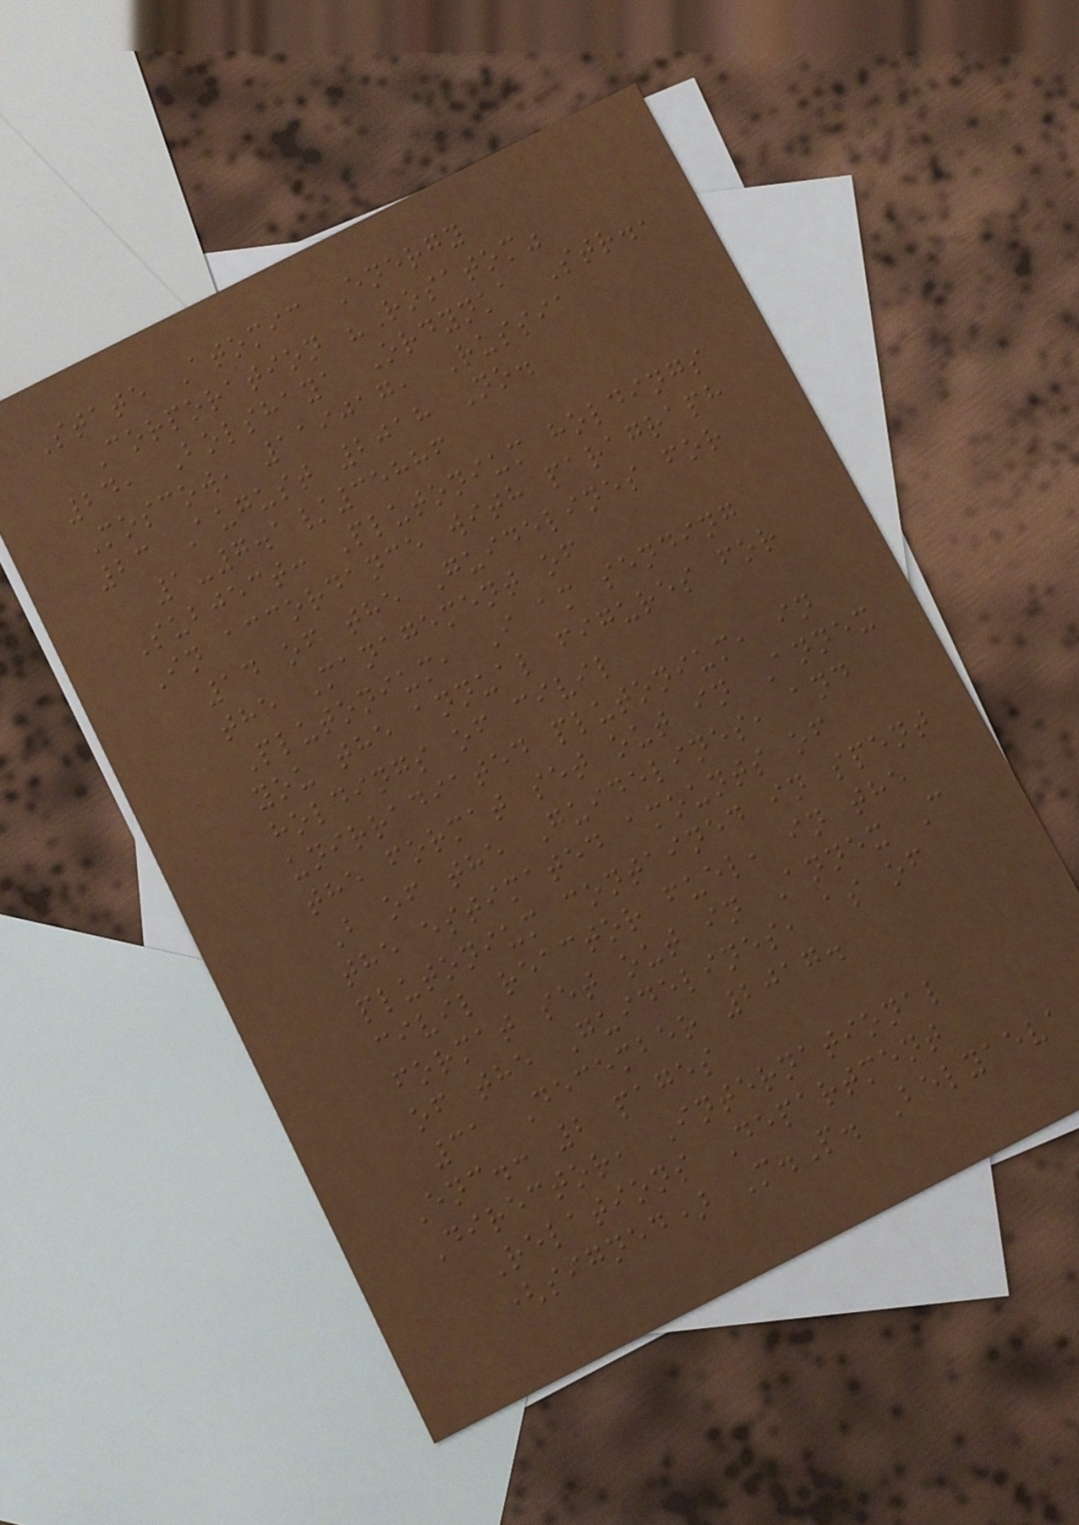State Atomic Energy
Corporation "Rosatom"
24, Bolshaya Ordynka Str.,
Moscow, 119017, Russia
23 August 2018 No.
1-7.1/35886
Subject: Plutonium holdings
In accordance with paragraph
14 of the Guidelines for
the Management of
Plutonium, I am sending
you the annual figures for
holdings of civil
unirradiated plutonium, in
the format set out in Annex
B of the Guidelines, and
the estimated amounts of
plutonium contained in spent
civil reactor fuel, in the
format set out in Annex C
of the Guidelines, as of
31 December 2017.
Enc.: 2 pages
Director, International
Relations Department
(signed) M.P. Belyaeva
